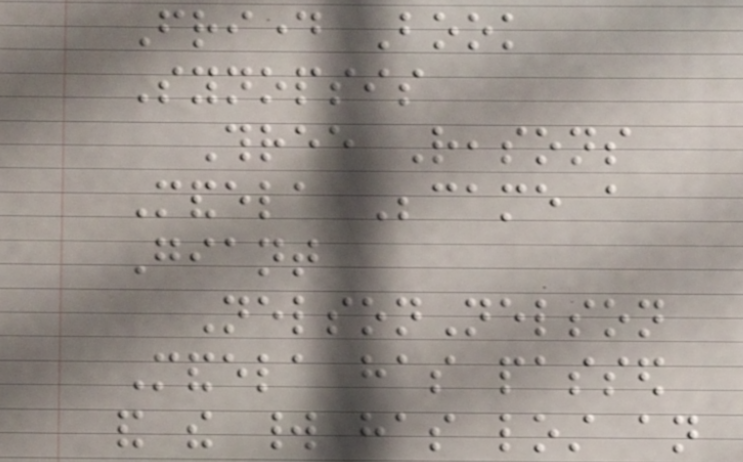Friday Book
Synopsis
Three Reasons
Mandela Became a
Giant
NelsonNelson
Mandela has passed
and the world has lost an
